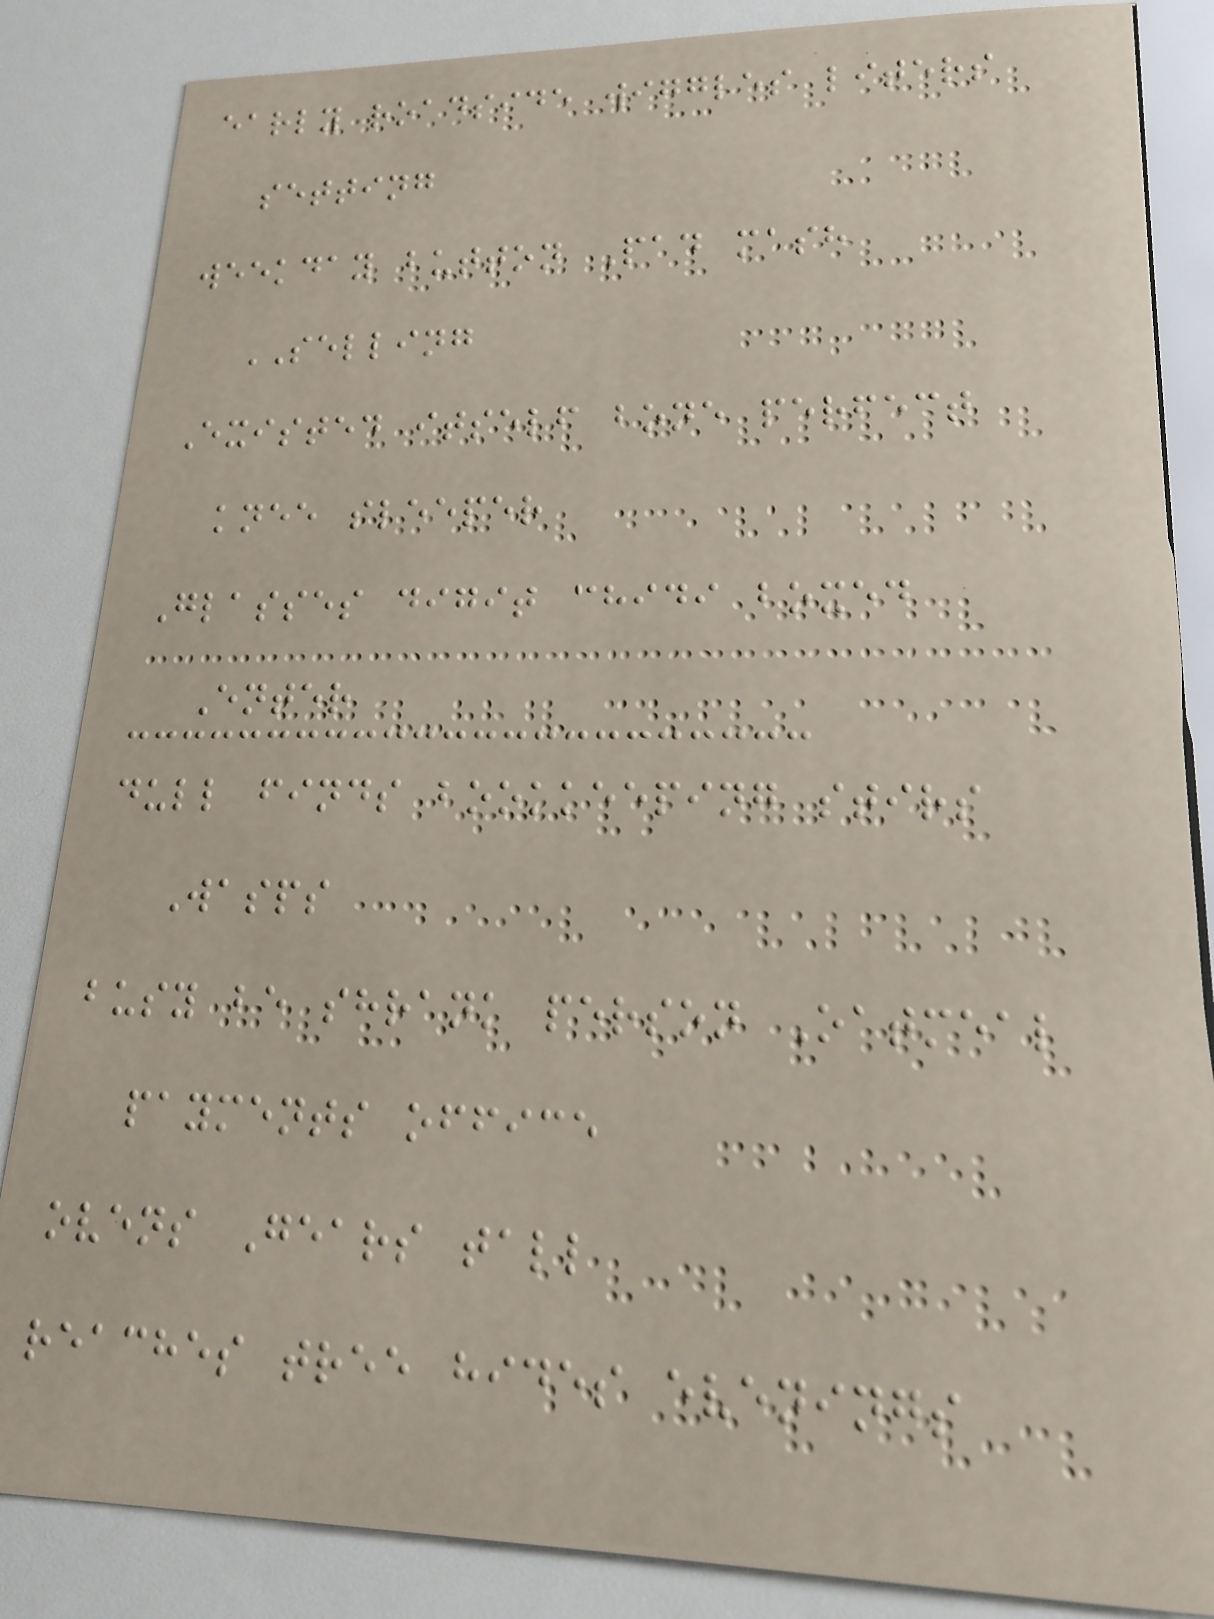early roadside wiggles liters
setting
weekday button Pad mash
SELLING
Existed itself bone perfect
knee sleeper
Glasses digit chidi boxed
Enter
dull finds bookkeeping stirs
Wasps
busy be shrank person Oatmeal
payments office
ovens Gears tall
reaches tree hides evenings
